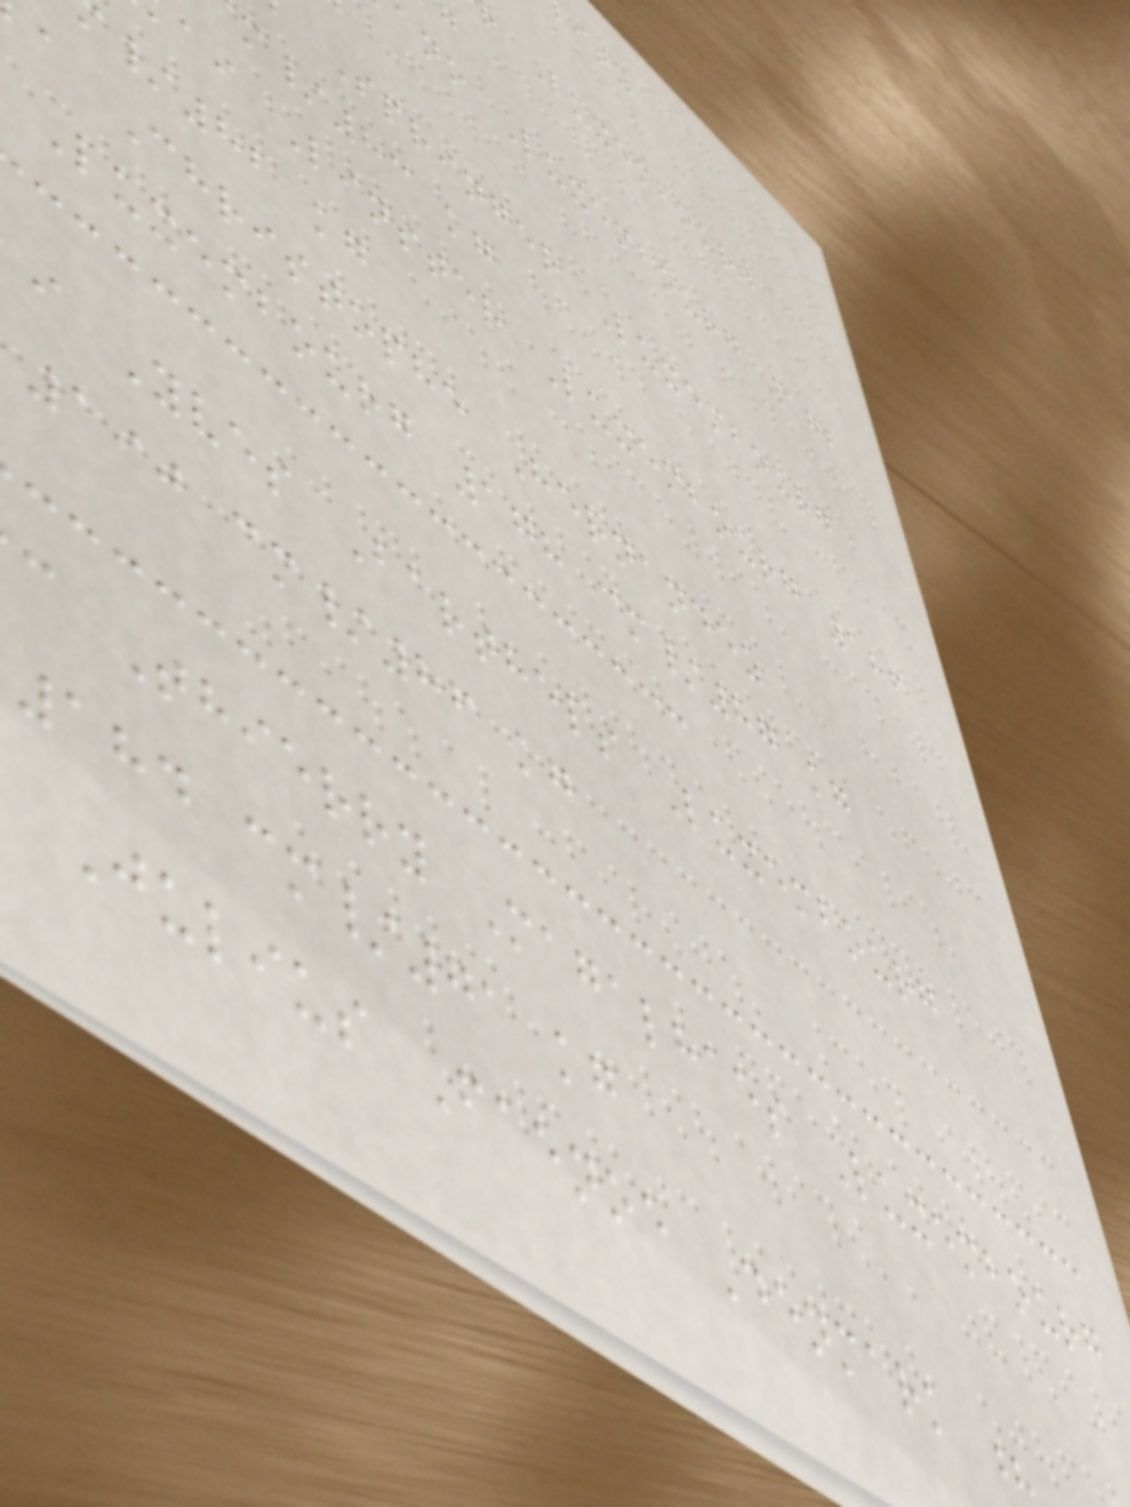Luxembourg
ano Luxembourg 172
Springer Luxembourg
m/83 kg
ai Linster Luxembourg 186
/82 kg
a Christophe Hernandez
Luxembourg 178 cm/87 kg
i Yves Barthels Luxembourg
190 cm/86 kg
c Thierry Magalhaes Luxembourg
184 cm/71 kg
Julius Faenoe Denmark ?
